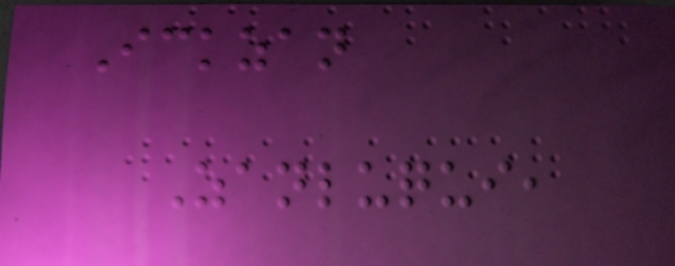Ickzan
Zanluqui,
